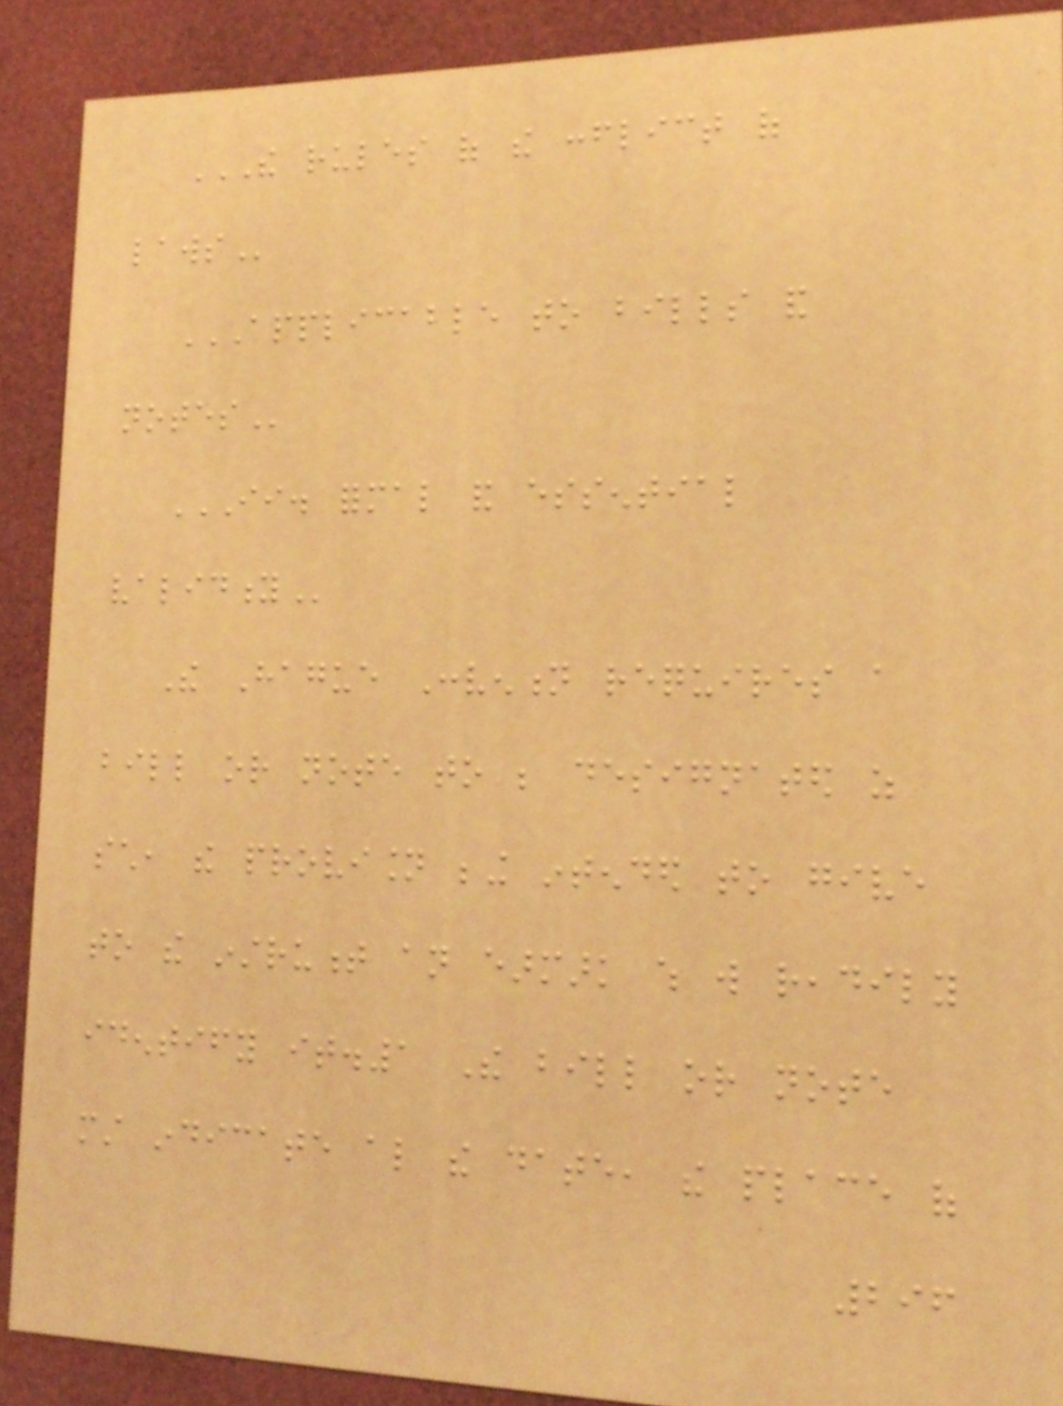THE RULES OF THE CONFLICT OF
LAWS
APPLICABLE TO BILLS AND
NOTES
II. FORMAL AND ESSENTIAL
VALIDITY
The Hague Convention requires a
bill or note to be designated as
such, the provision being intended to give
to the instrument an earmark which will readily
identify it.1 The bill or note
must indicate also the date, the place of
296
